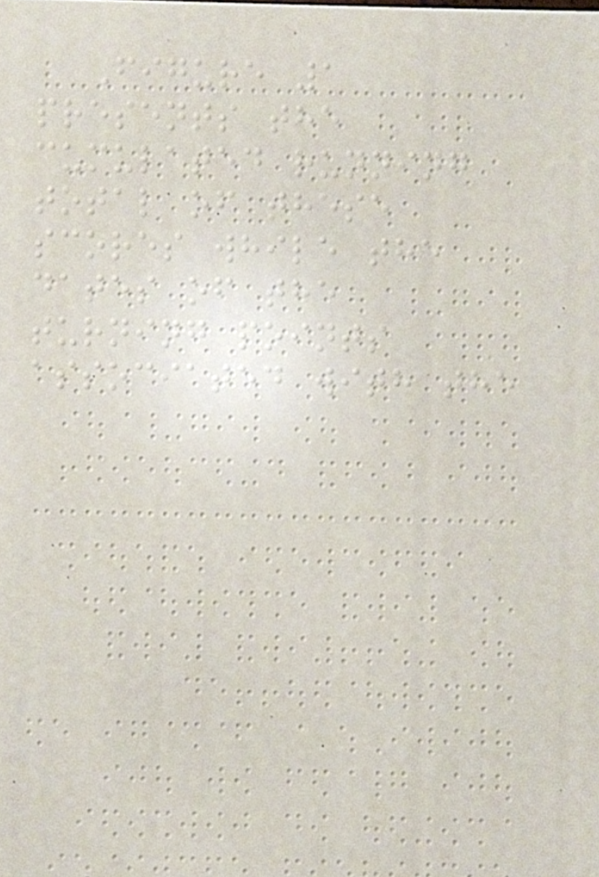Figure 1
presents the
cumulated running
total of these
scores while the
dates of the
turning points
associated with the
